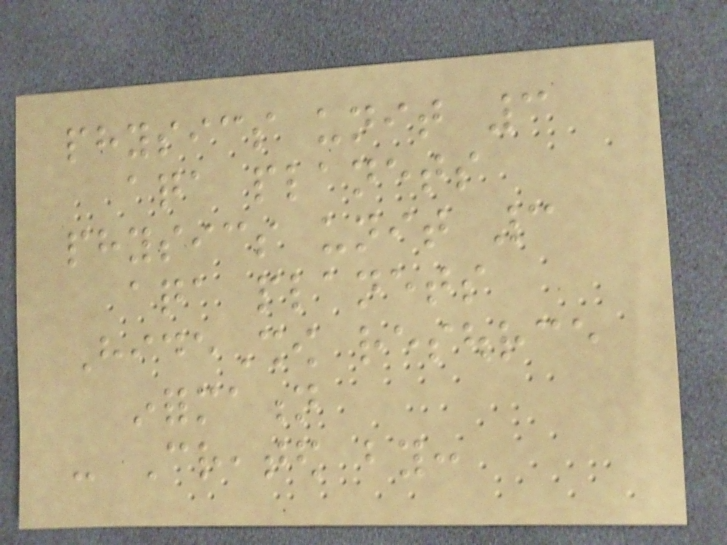physics unit 3
aqa planets
physics unit 3
aqa planets
HideShow resource
information
- Created by:
